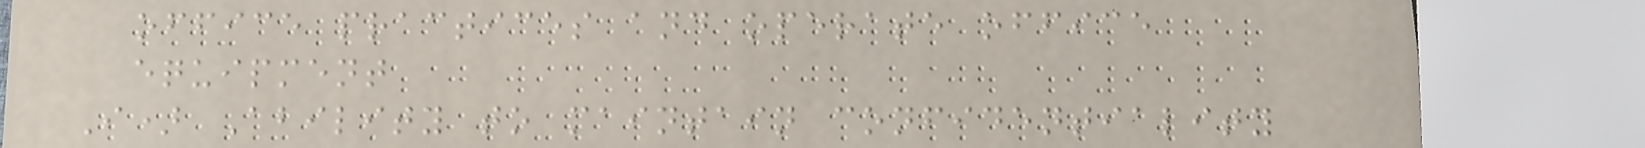office practices and operate office
equipment
I) Ability to maintain confidentiality
